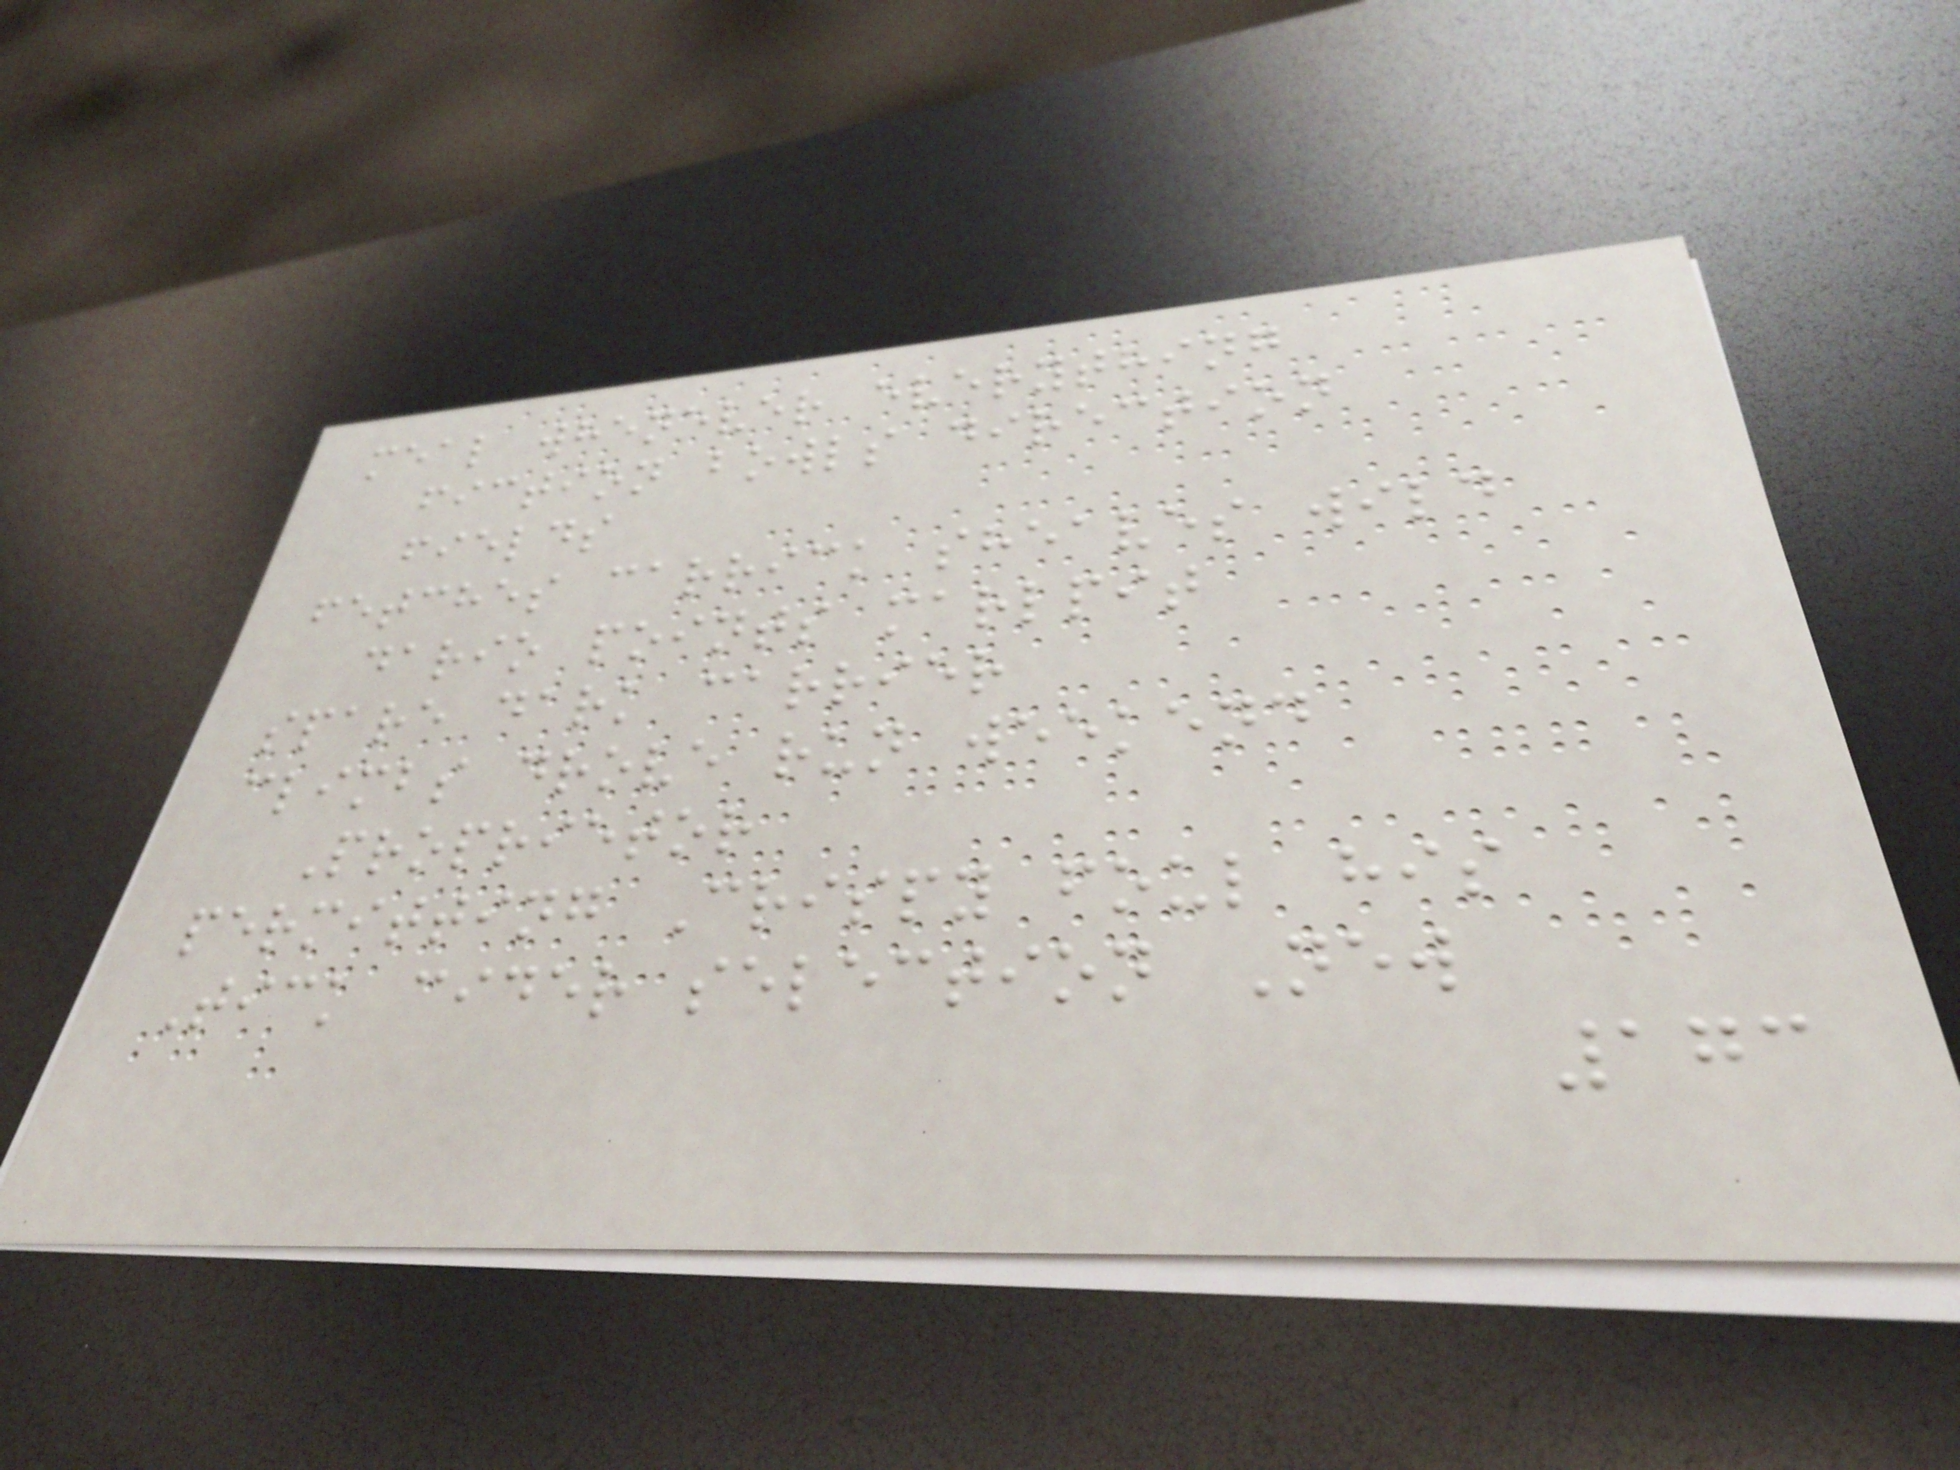meal whenever everything
fiction bowls direction
fields
fetches carrick sheaves wild
dario points marlpit
spare dark carrier
climbs drove run weekend
Proprietor
permitting Crispy foul his
Tick cider selection New
173
